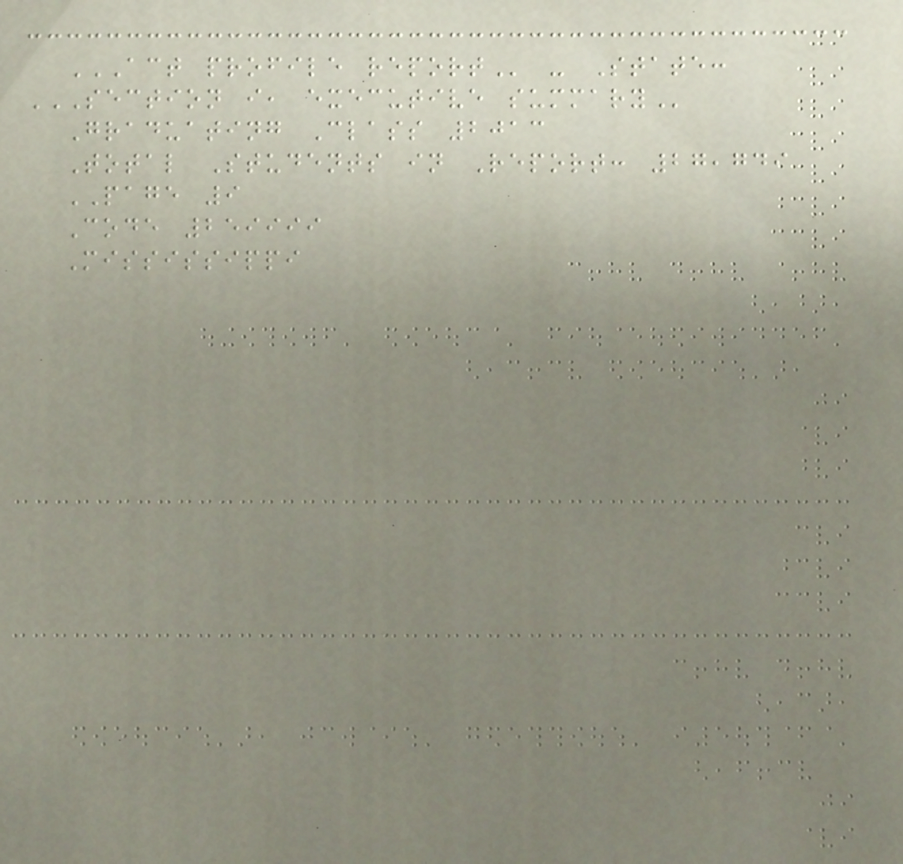ACT PROFILE REPORT - State:
SECTION I, EXECUTIVE SUMMARY
Graduating Class 2013
Total Students in Report: 27,749
PAGE 9
Code 259999
Mississippi
